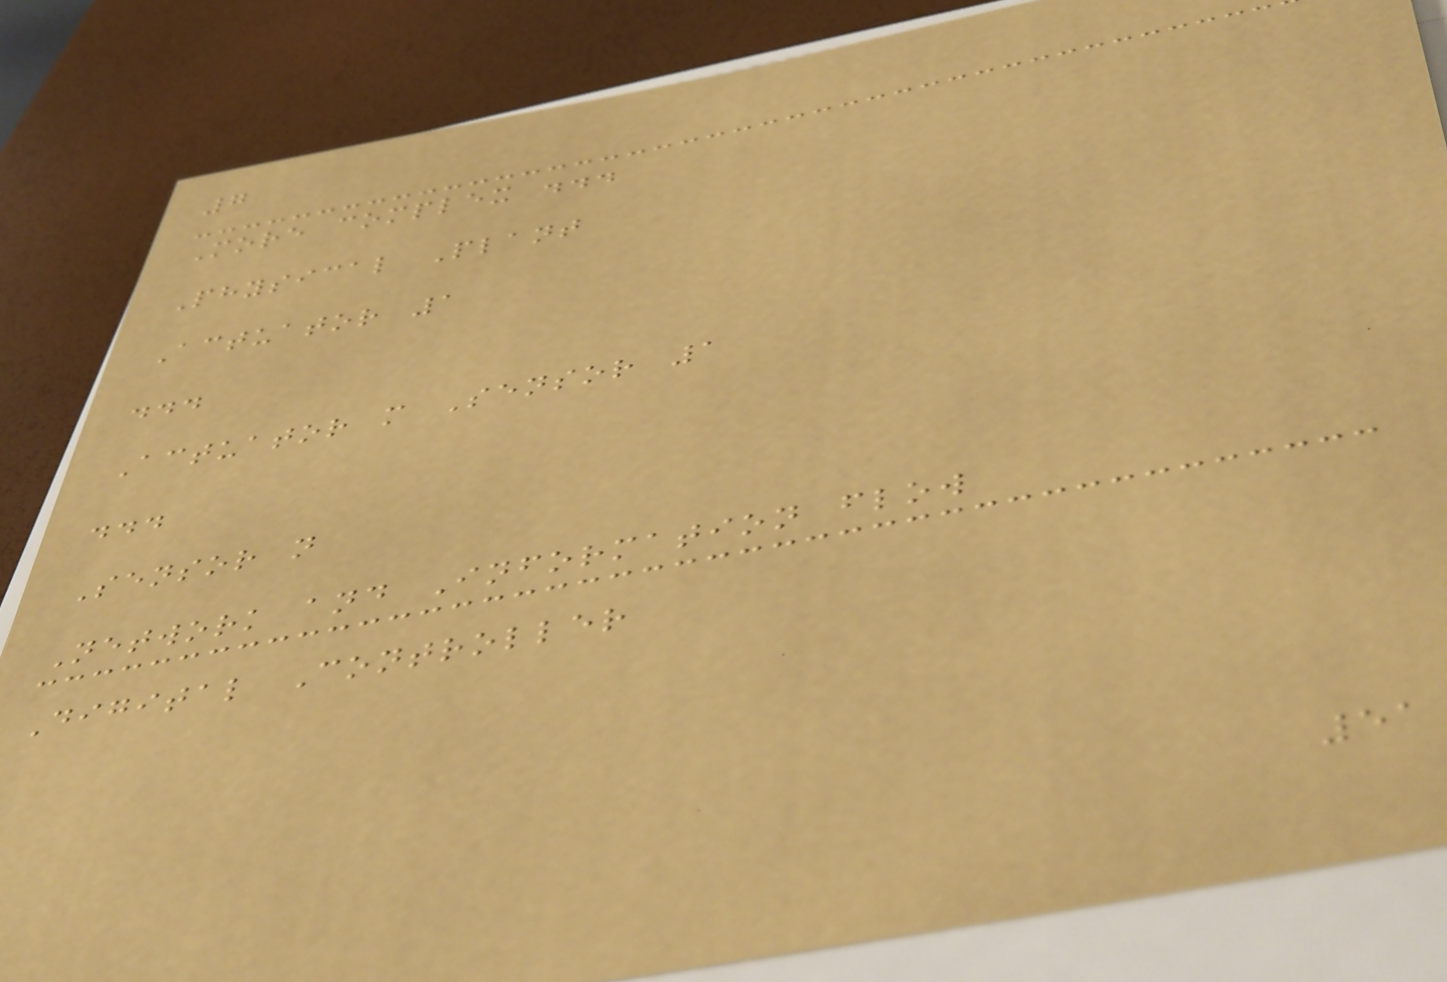7
More complex ...
Physical Plant
Actuator 1
...
Actuator m Sensor 1
...
Sensor n
Network and Information flow
Digital Controller
51
